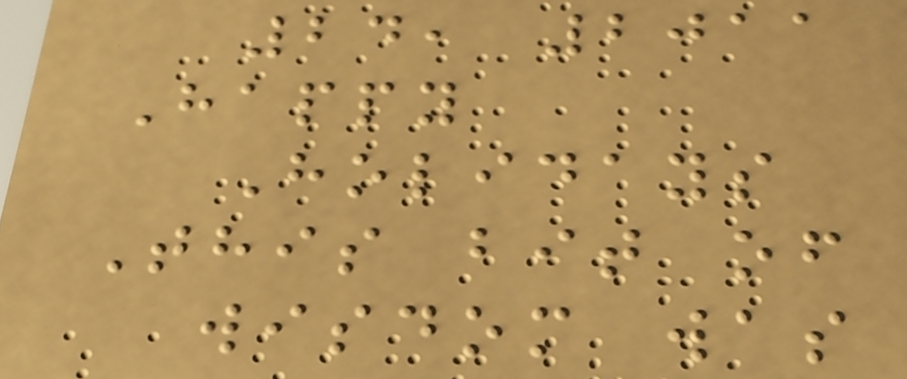24, 2011
Happy
Holidays
This bit of
wisdom was
